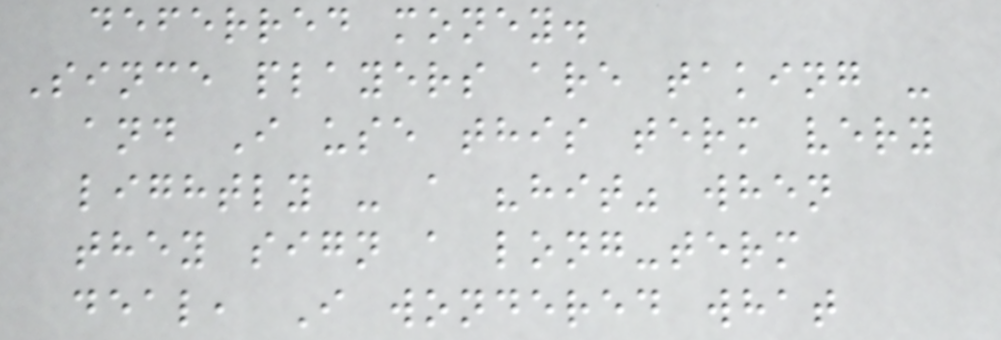deferred money.
Since players are taking -
and I use this term very
lightly - a "hit" when
they sign a long-term
deal, I wondered what
